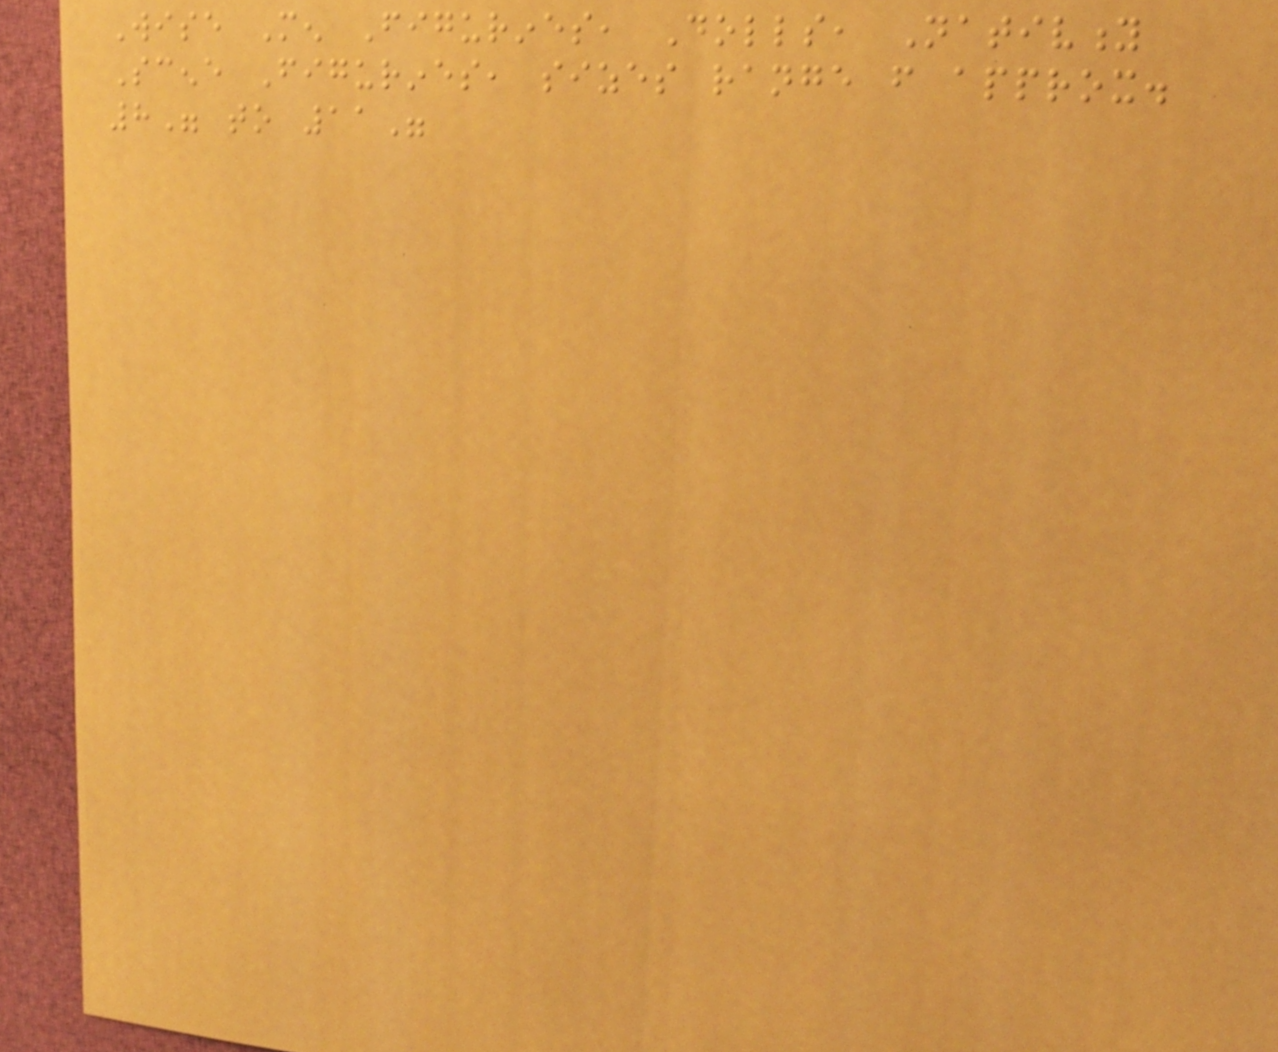Wise Men Figurines, Dolls, Nativity
Scene Figurines, sizes range from approx.
8" to 11"
